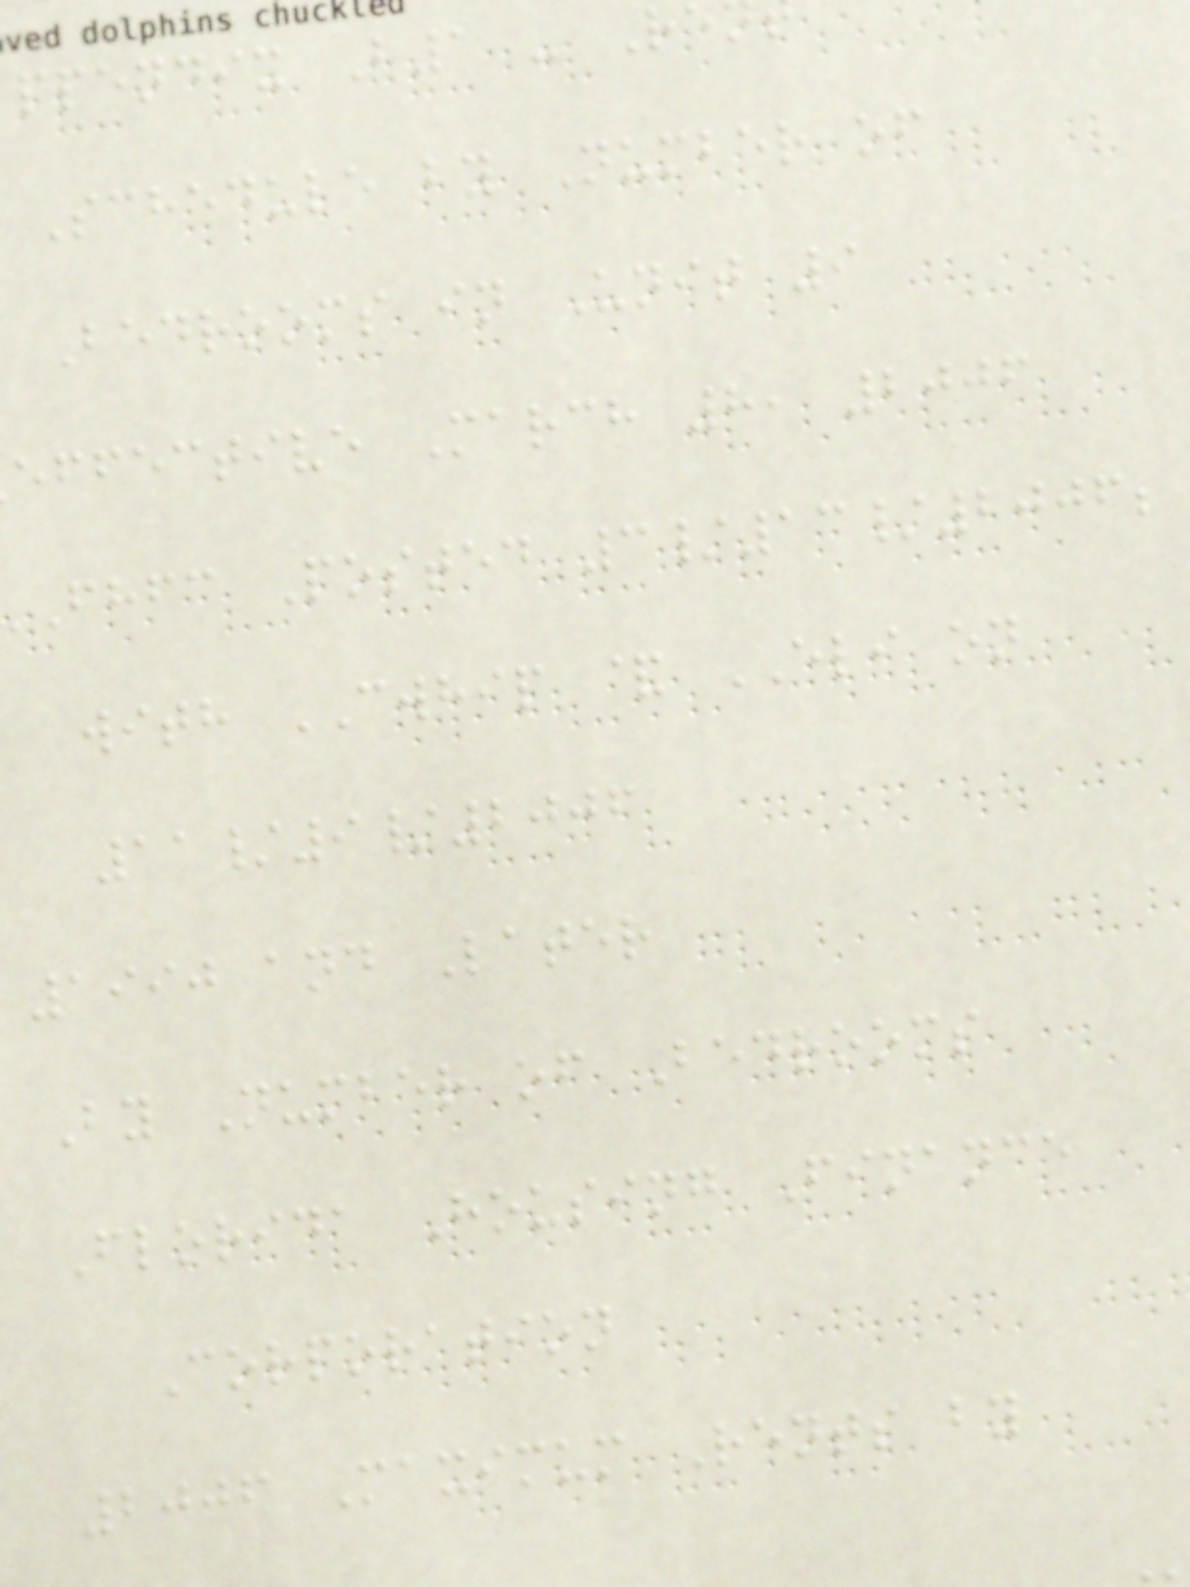ppendix B1 - R
Schedule by Number of
Bedrooms in Unit 9
effective March 8, 2006
fhfc Posted 3/13/2006;
with CWHIP & ELI on
11/9/2006
1990 and Later
By Number of Bedrooms
Florida Housing Finance
Corporation
2006 Maximum Rents by
